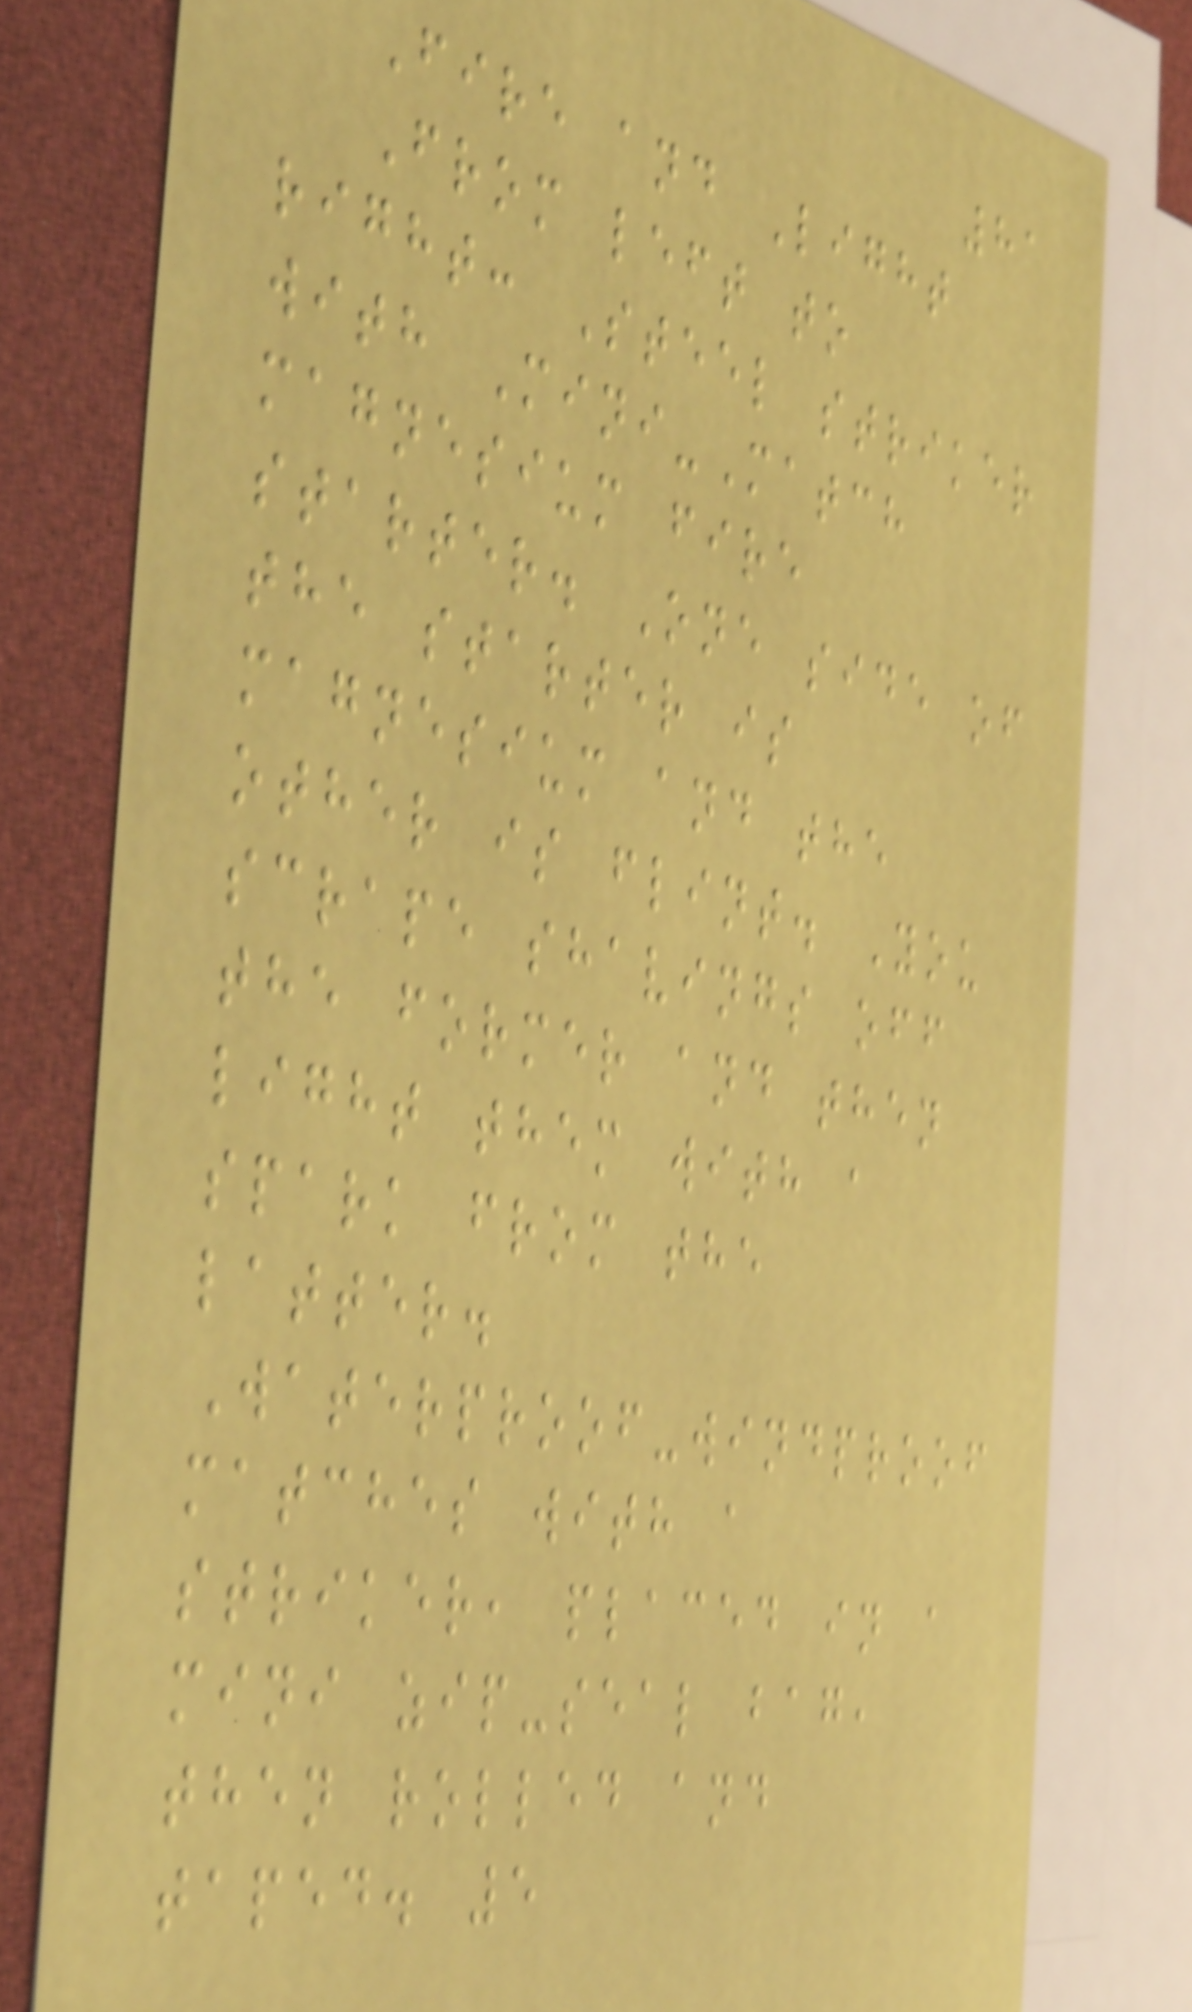81
Fire and Light
From left to
right: Steel striker
with Mini-Match
magnesium fire
starter. One side of
the starter is
magnesium and the
other is flint. You
scrape shavings off
the former and then
light them with a
spark from the
latter.
Waterproof-windproof
matches with a
striker, placed in a
mini zip-seal bag,
then rolled and
taped. 5
